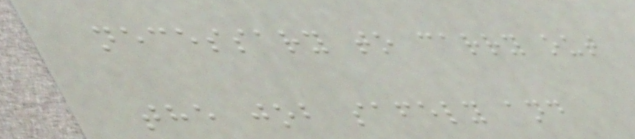necessary to carry out
the job safely and
